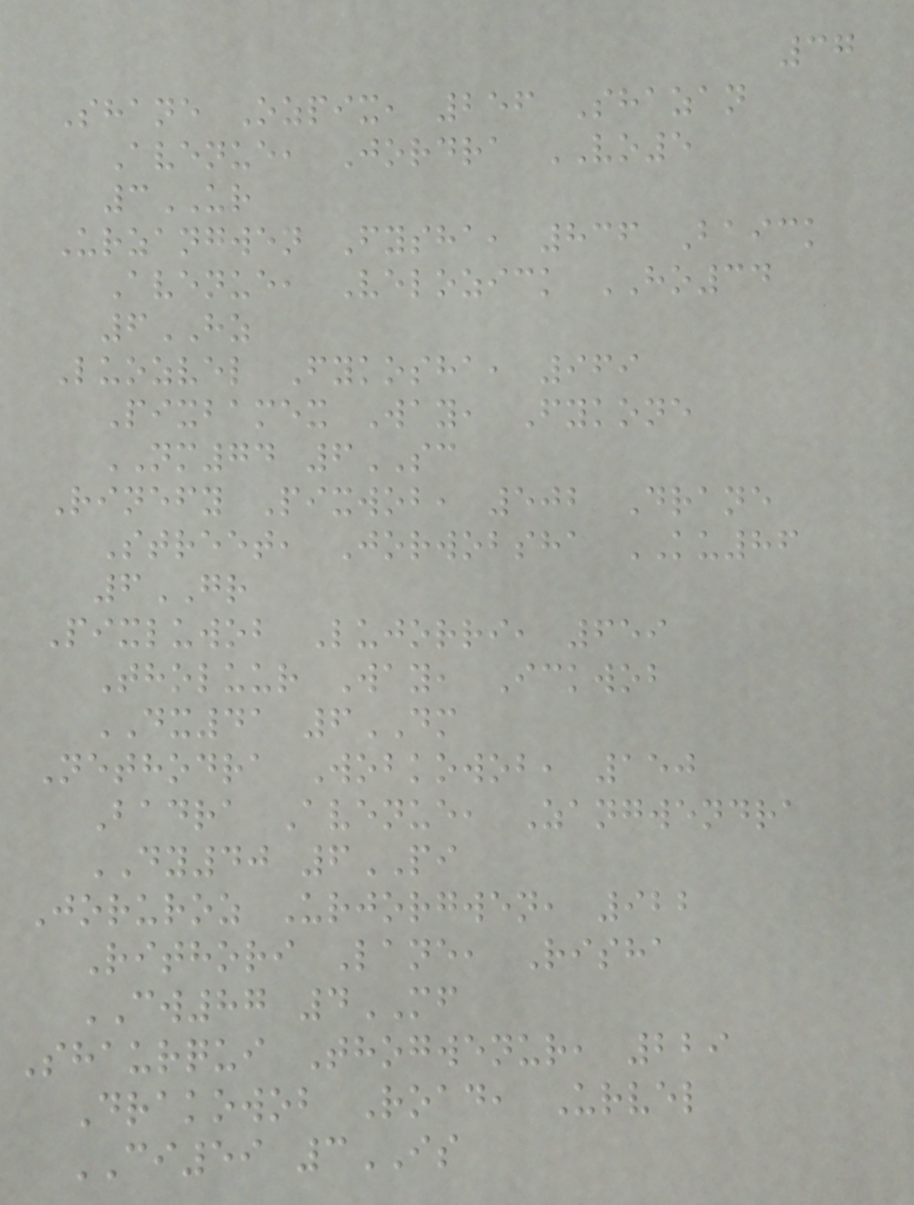37
Shane Ozpix, 256 Shazan
Avenue, Jordra VO5
3UR
Urzangwen Fysha, 836 Baick
Avenue, Velozick HO34
6HZ
Luozvel Fykosha, 969
Pixbamex Way, Fykone
NM74 6SC
Rinefy Pixwob, 502 Drane
Street, Jorwobsha KU86
6GR
Pixluwob Lujorri, 659
Tholuur Way, Ickwob
DX41 6DM
Nethodra Wobkowob, 150
Badra Avenue, Zangwendra
DY40 6PI
Joruroz Urjorgwen, 922
Rithori Lane, Risha
CW87 4MF
Shaurqui Thogwenur, 229
Drakowob Road, Urvel
CI59 3IS
